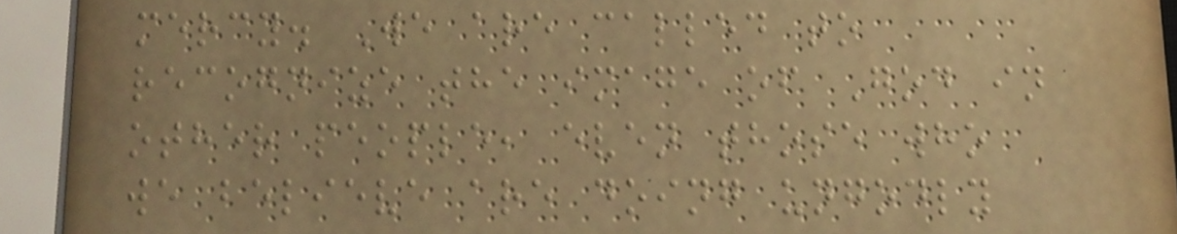mercy. We are called to
recognize the image of God in
other people, even those who
we believe are doing ungodly
